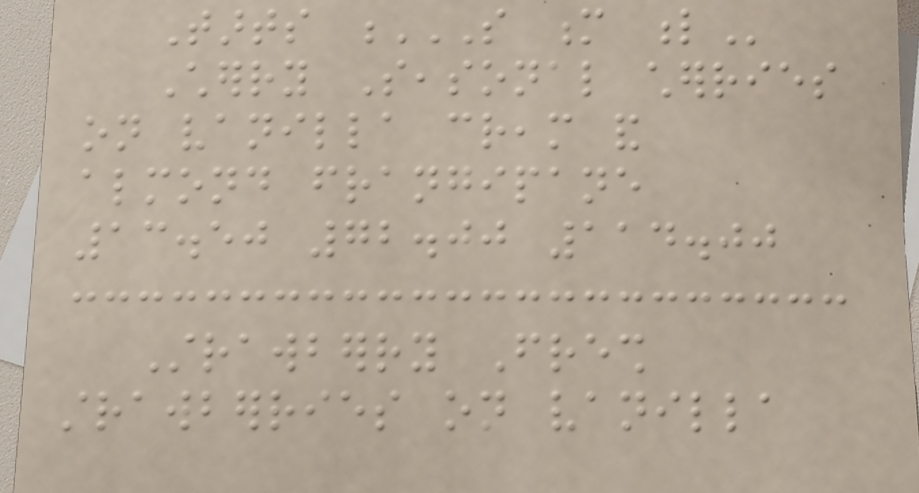Tarts S M L
Cherry Seasonal cherries
on vanilla cream and
almond frangipane
13.50 72.00 114.00
Strawberry Fresh
strawberries on vanilla
